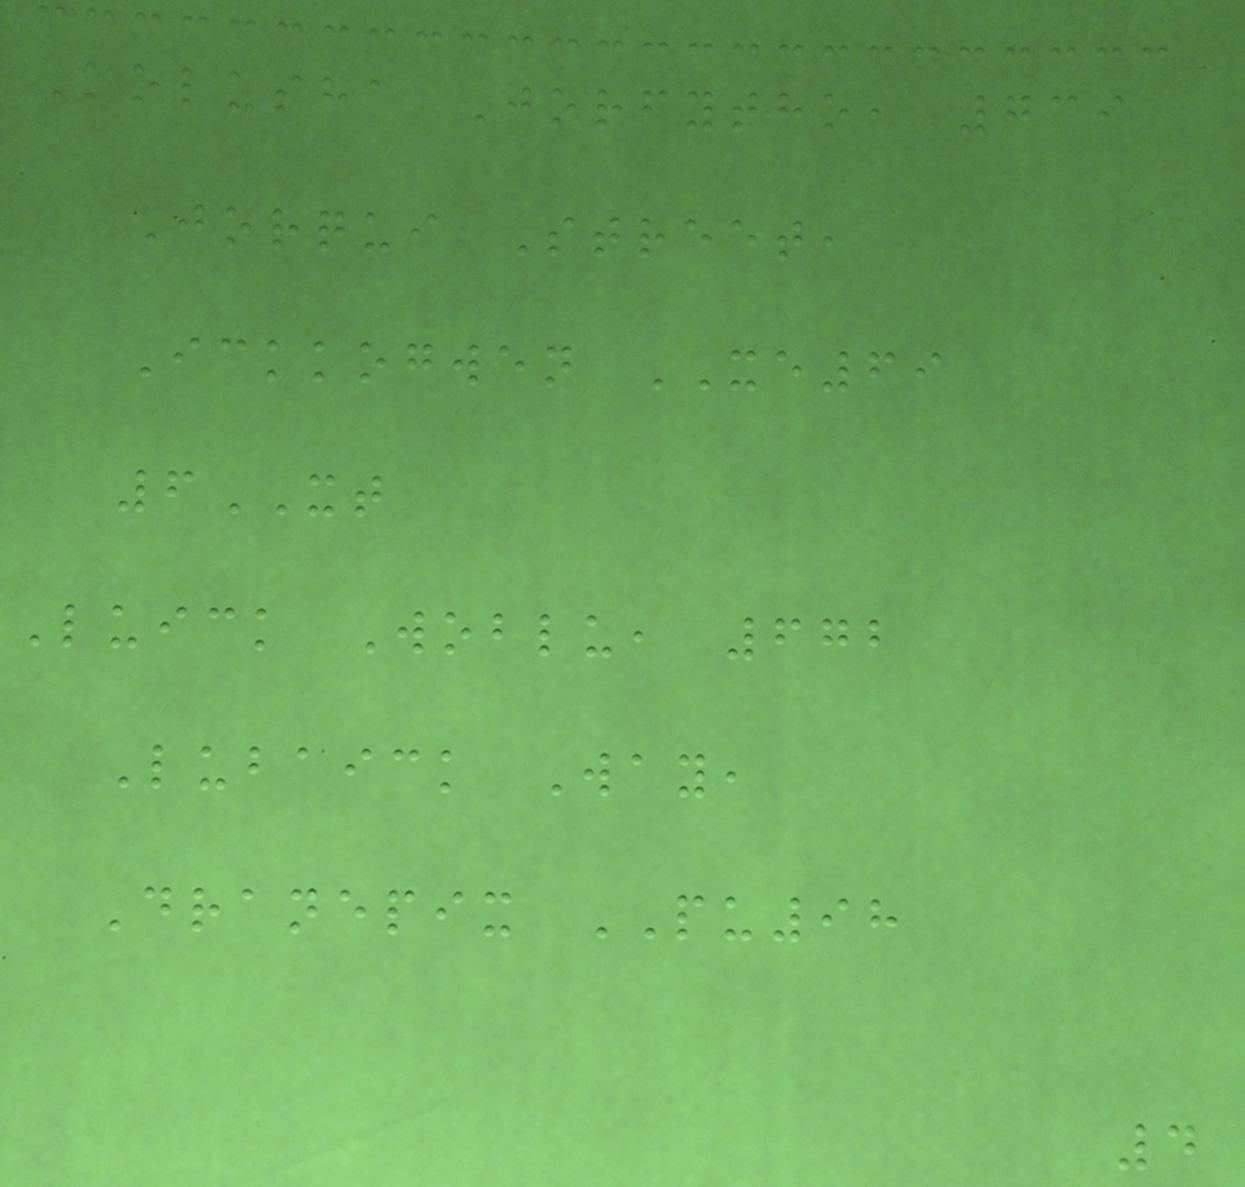Kolusha Jorfytho, 739
Jorqui Street,
Ickkogwen XE69
6XT
Luick Woblu, 672
Lubaick Way,
Dranepix PU98
4
